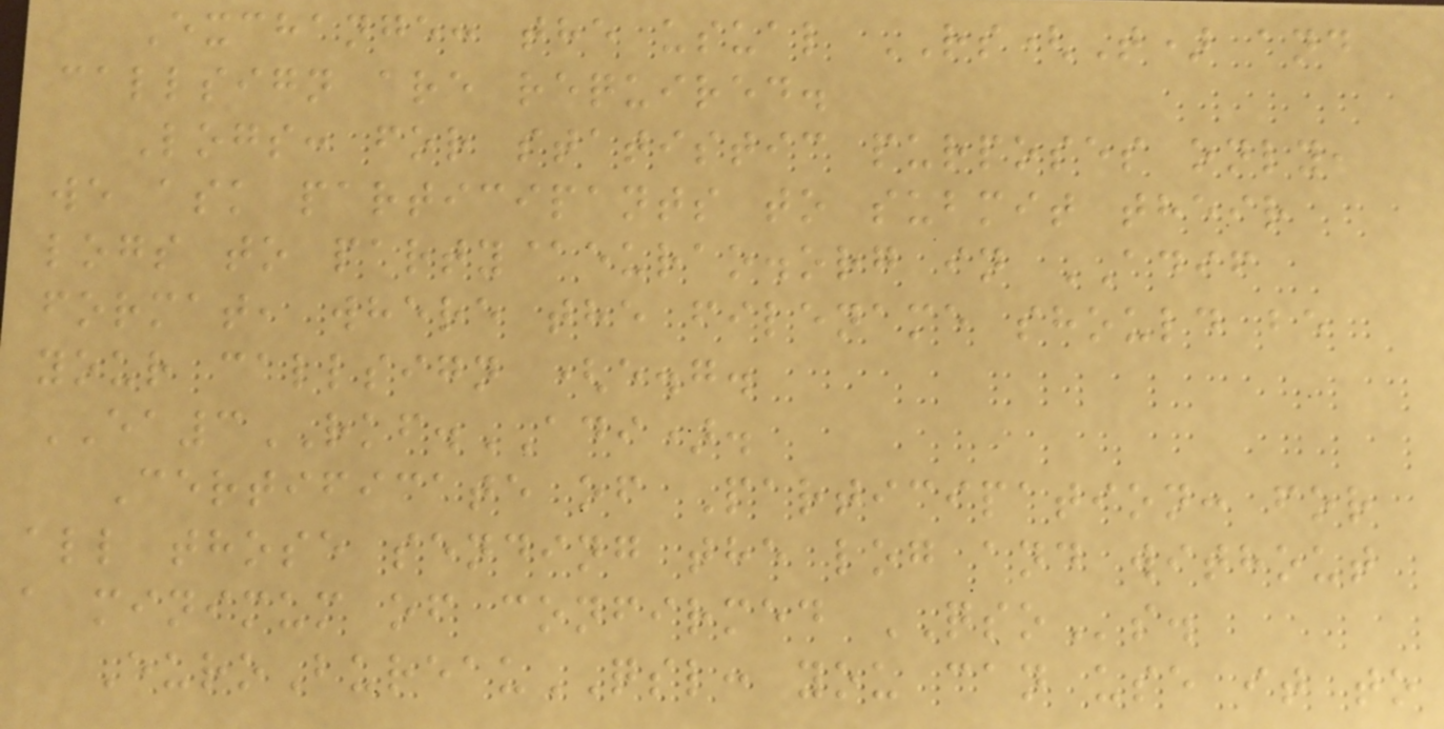Exchange: the usual RS(T) and
callsign are required.
Logs: for statistic purposes only,
we ask participants to submit their
logs to party@eurao.org in ADIF
format, where the filename should be
your callsign (e.g.
EA3RKF.ADI).
Certificate of Participation: for
all those sending the log and without
a minimum of confirmed QSOs.
EuroBureauQSL: you can use it to
